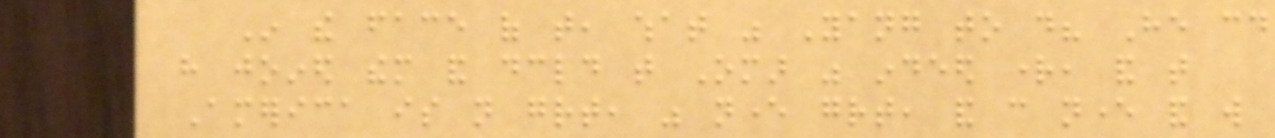In the face of that, what was Yang to do? He could
have joined them and declared that Omar was indeed right, and that
America is not great, was never great, and can never and will
